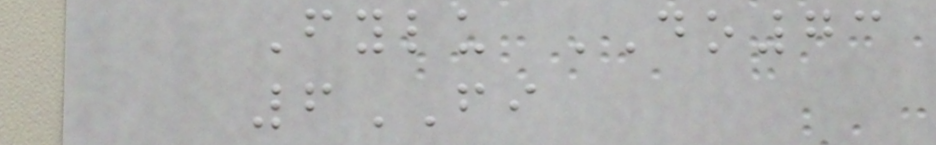Fylu DO73
6FI
